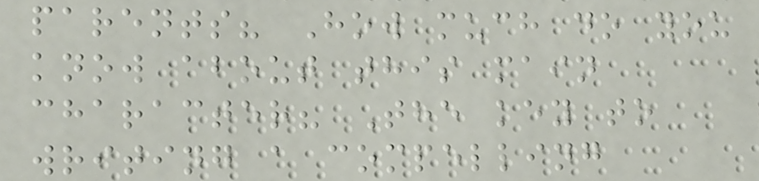parents? How much do you
know about this main
character? The key to
writing a compelling
